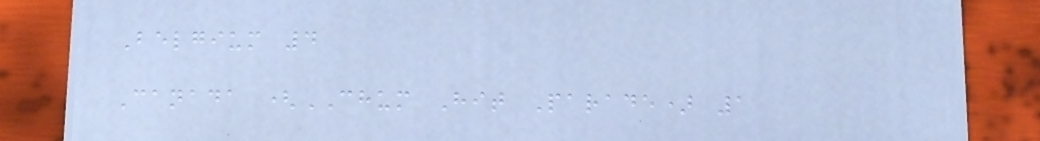Belgium 4
Canada (CHUM Hit Parade) 1
